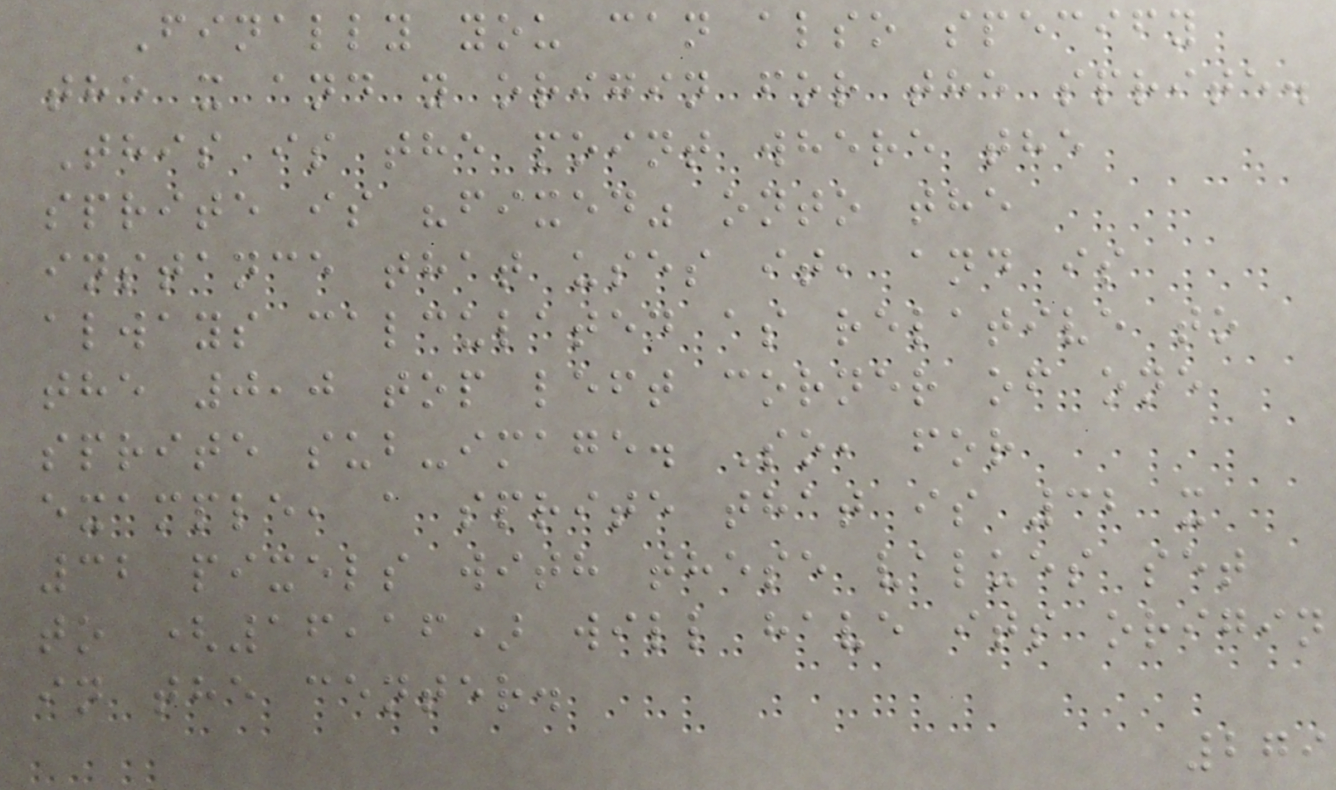Finally you can also specify
the x and y origin for the sprite.
This is the point where the
sprite is "fixed" onto the
instance that uses it, and is
always calculated as relative to
the 0,0 top left corner of one
sprite sub-image. So, for
example, a sprite that is 32 x
32 pixels with these values set
to (16,16) will have its origin
in the center.
279
